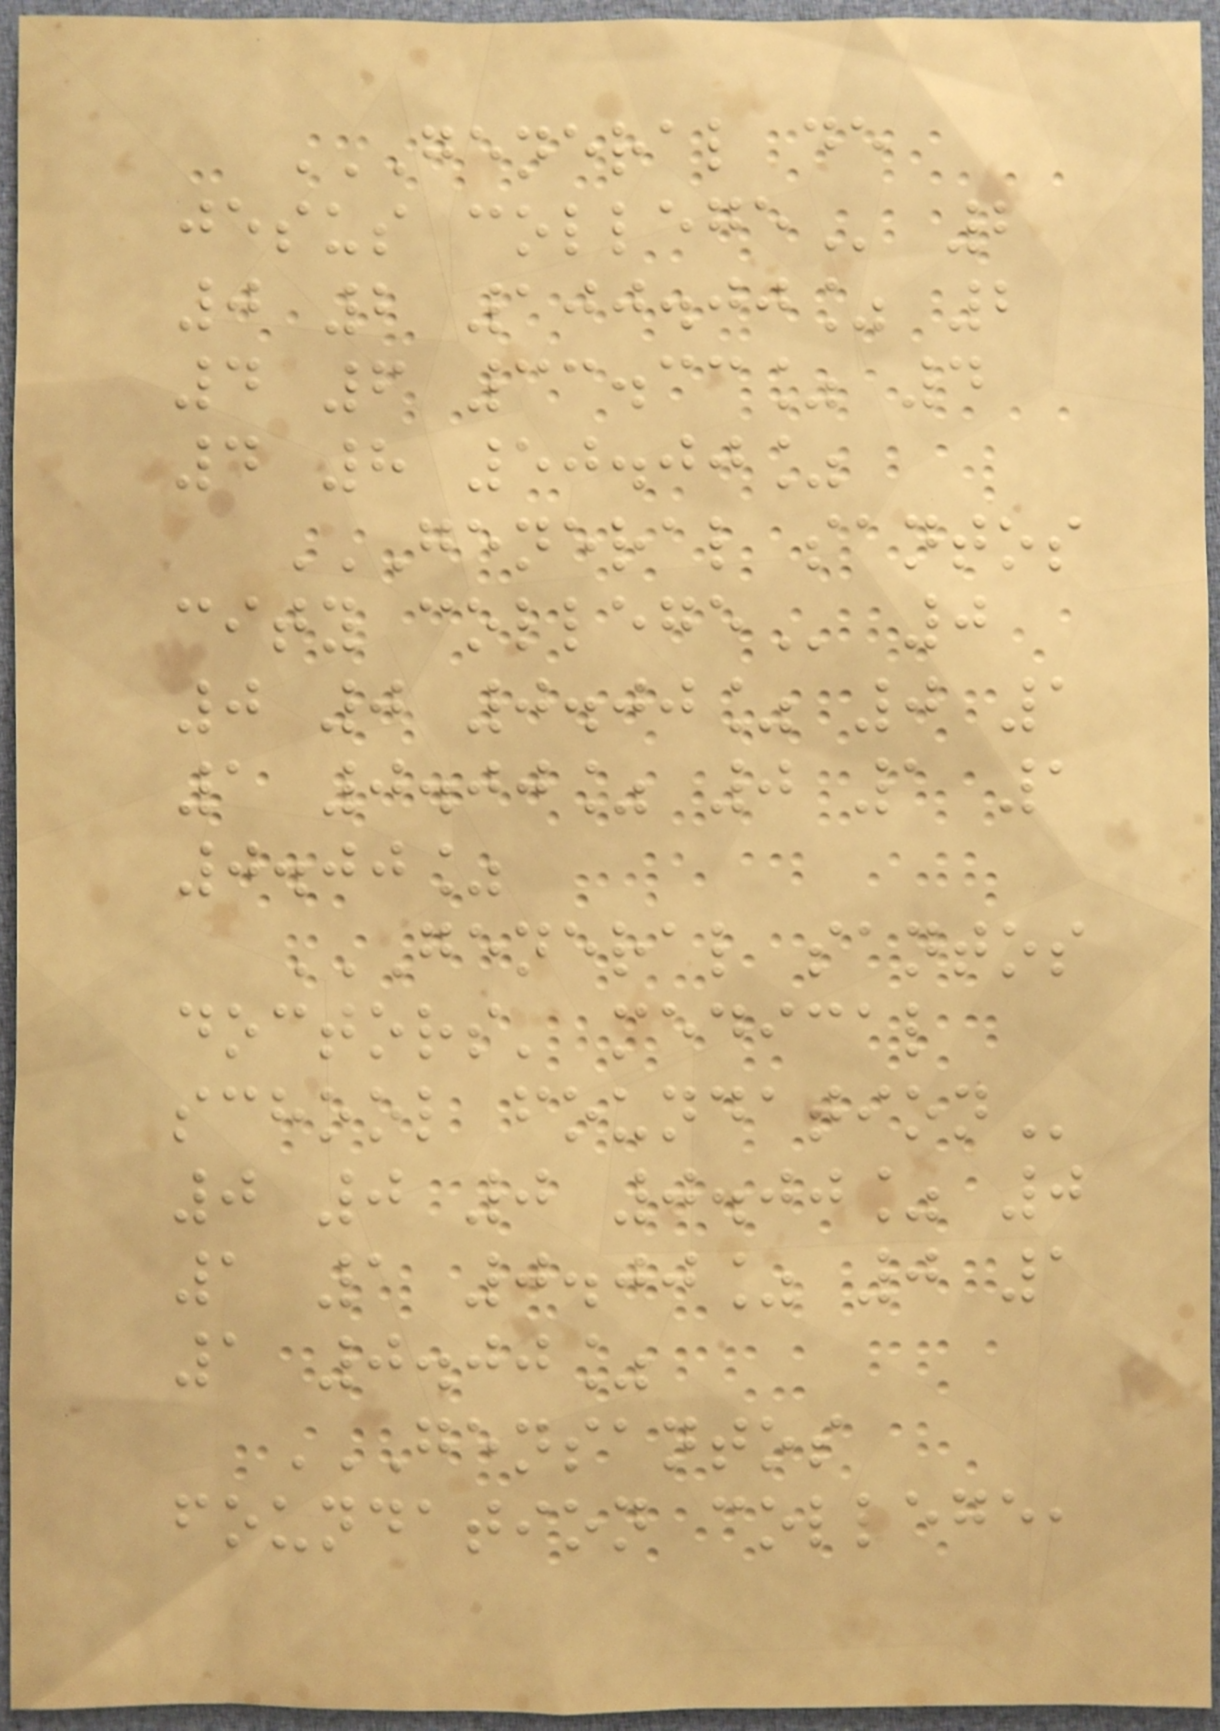GENERAL DE
JESUS COLLEGE 2
0 2 100.00% 2
4 6 33.33% 4
4 8 50.00%
GENERAL SANTOS
CITY COLLEGE 0
0 0 0.00% 0 1
1 0.00% 0 1 1
0.00%
GENERAL SANTOS
DOCTORS' MEDICAL
SCHOOL FOUNDATION
0 0 0 0.00% 0
1 1 0.00% 0 1
1 0.00%
GENSANTOS
FOUNDATION COLLEGE,
